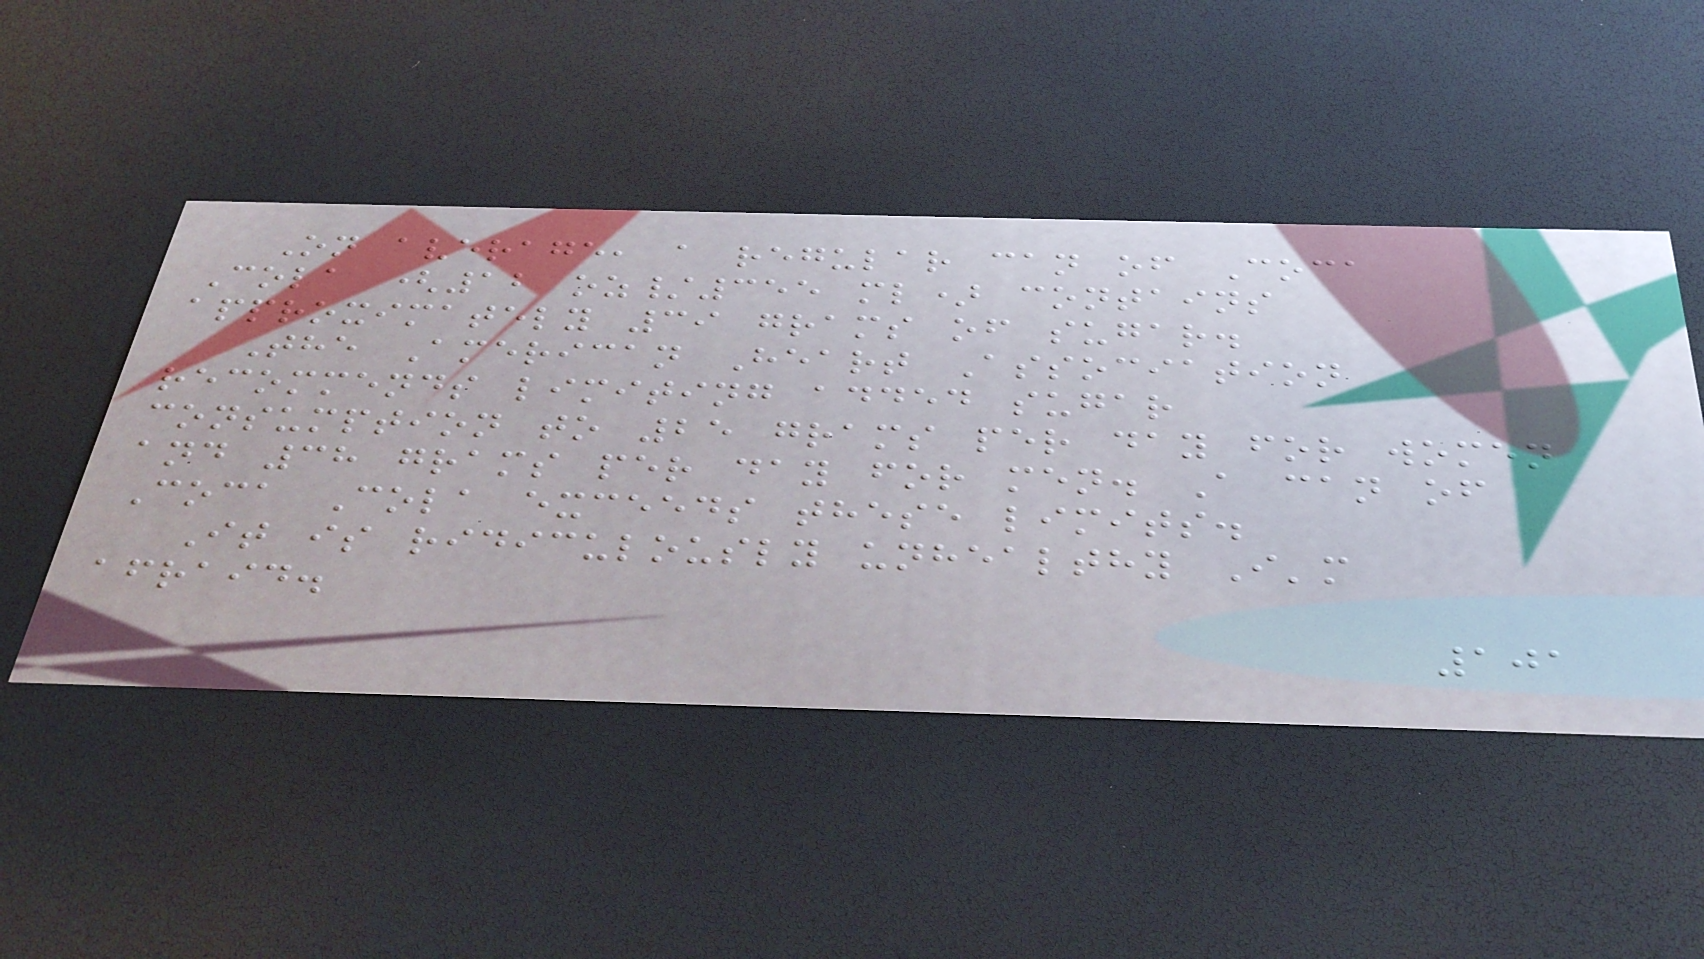On average, a regular can of Coca
Cola (12 oz/355 ml) contains
approximately 39 grams of sugar.
The American Heart Association
recommends limiting added sugar
consumption to 25 grams per day for women
and 38 grams per day for men. A can of
Coca Cola exceeds these limits.
It is ridiculously unhealthy I'm
afraid.
101
